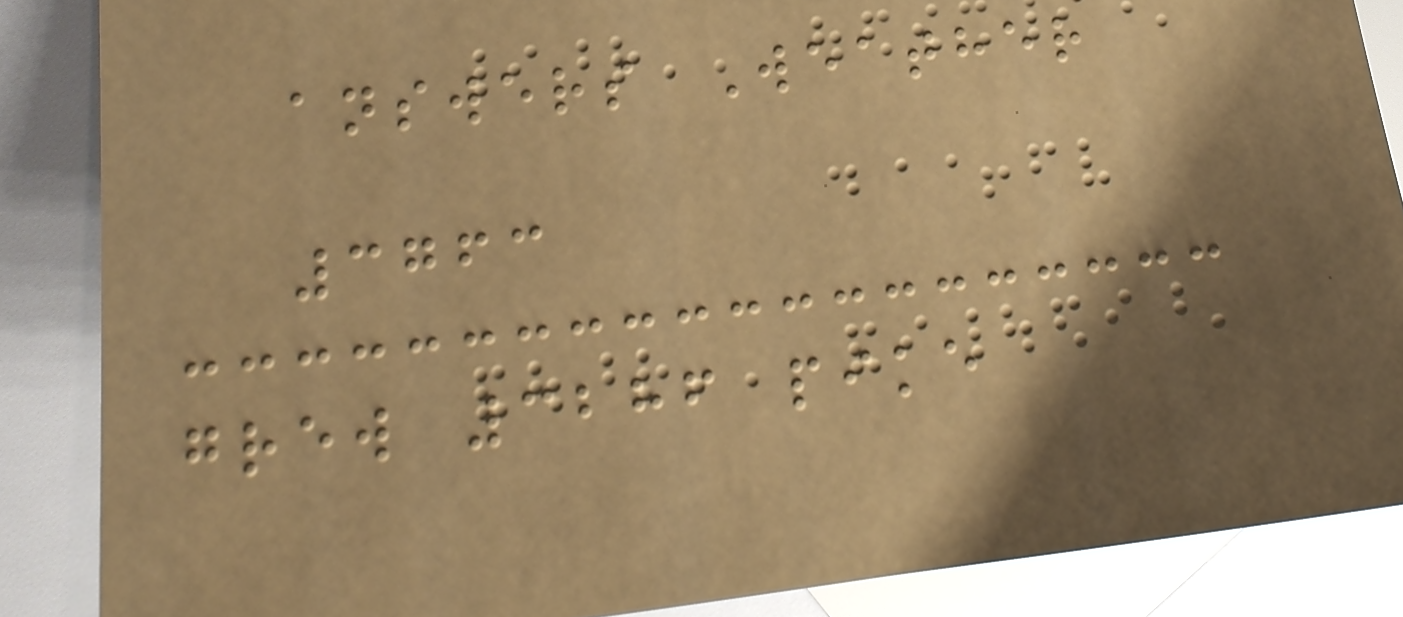answers Weather
3763
grew 3286 pike
